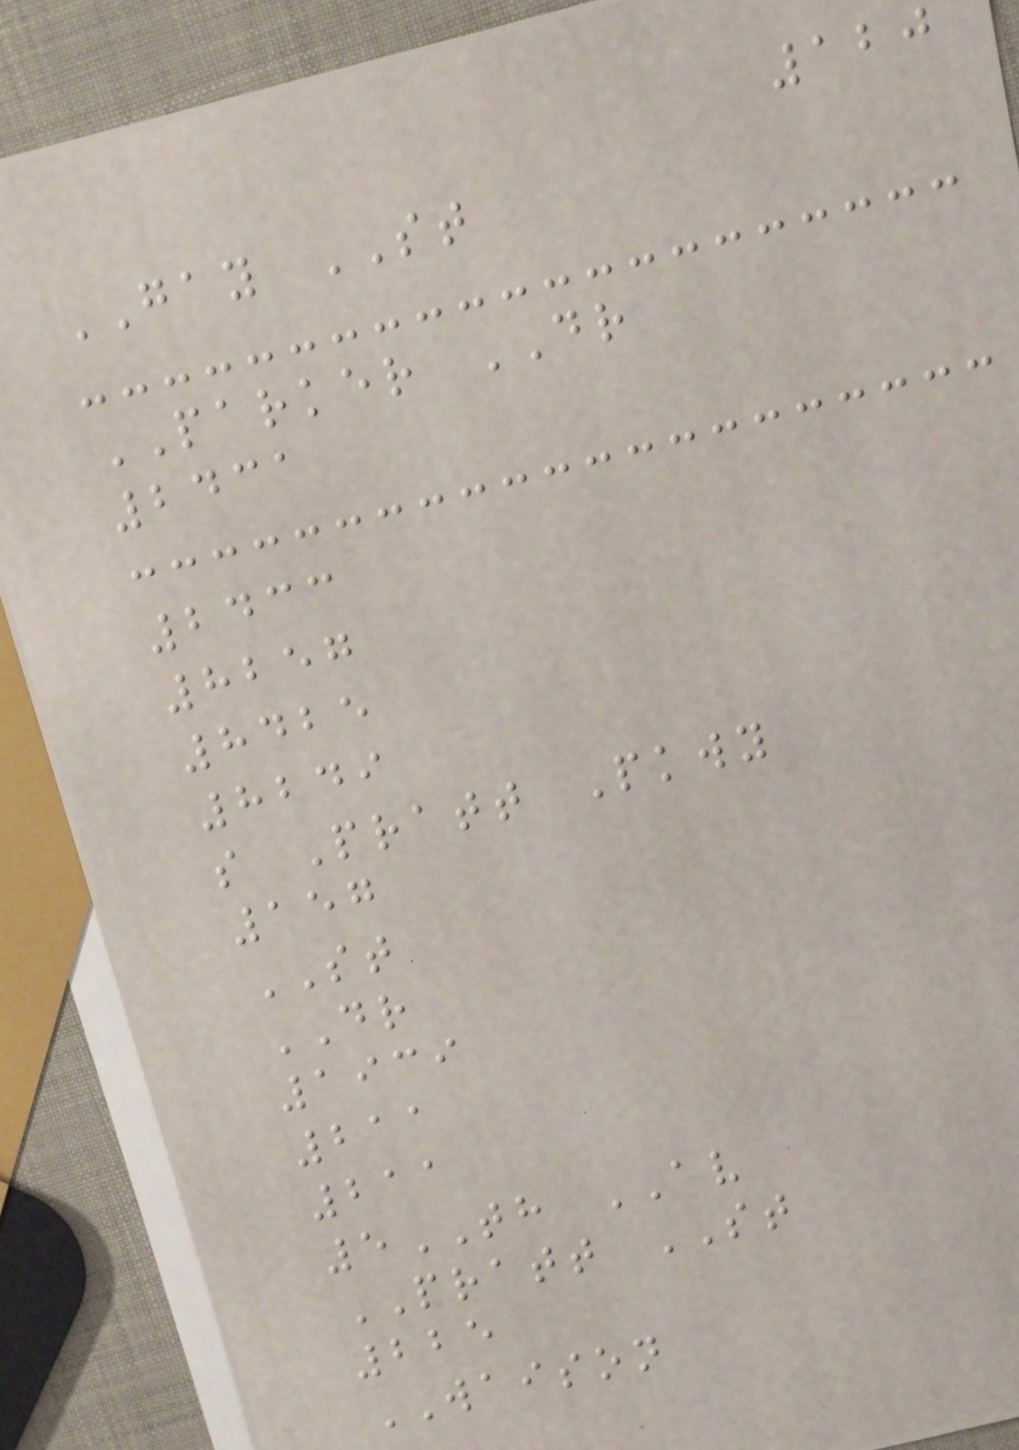120
GAY ST
PARKER DR
2431
2433
8257
8425
8249
s Pratt Pkwy
157
ST
DR
1939
211
211
5TH AV
PRATT ST
225
WAISON
